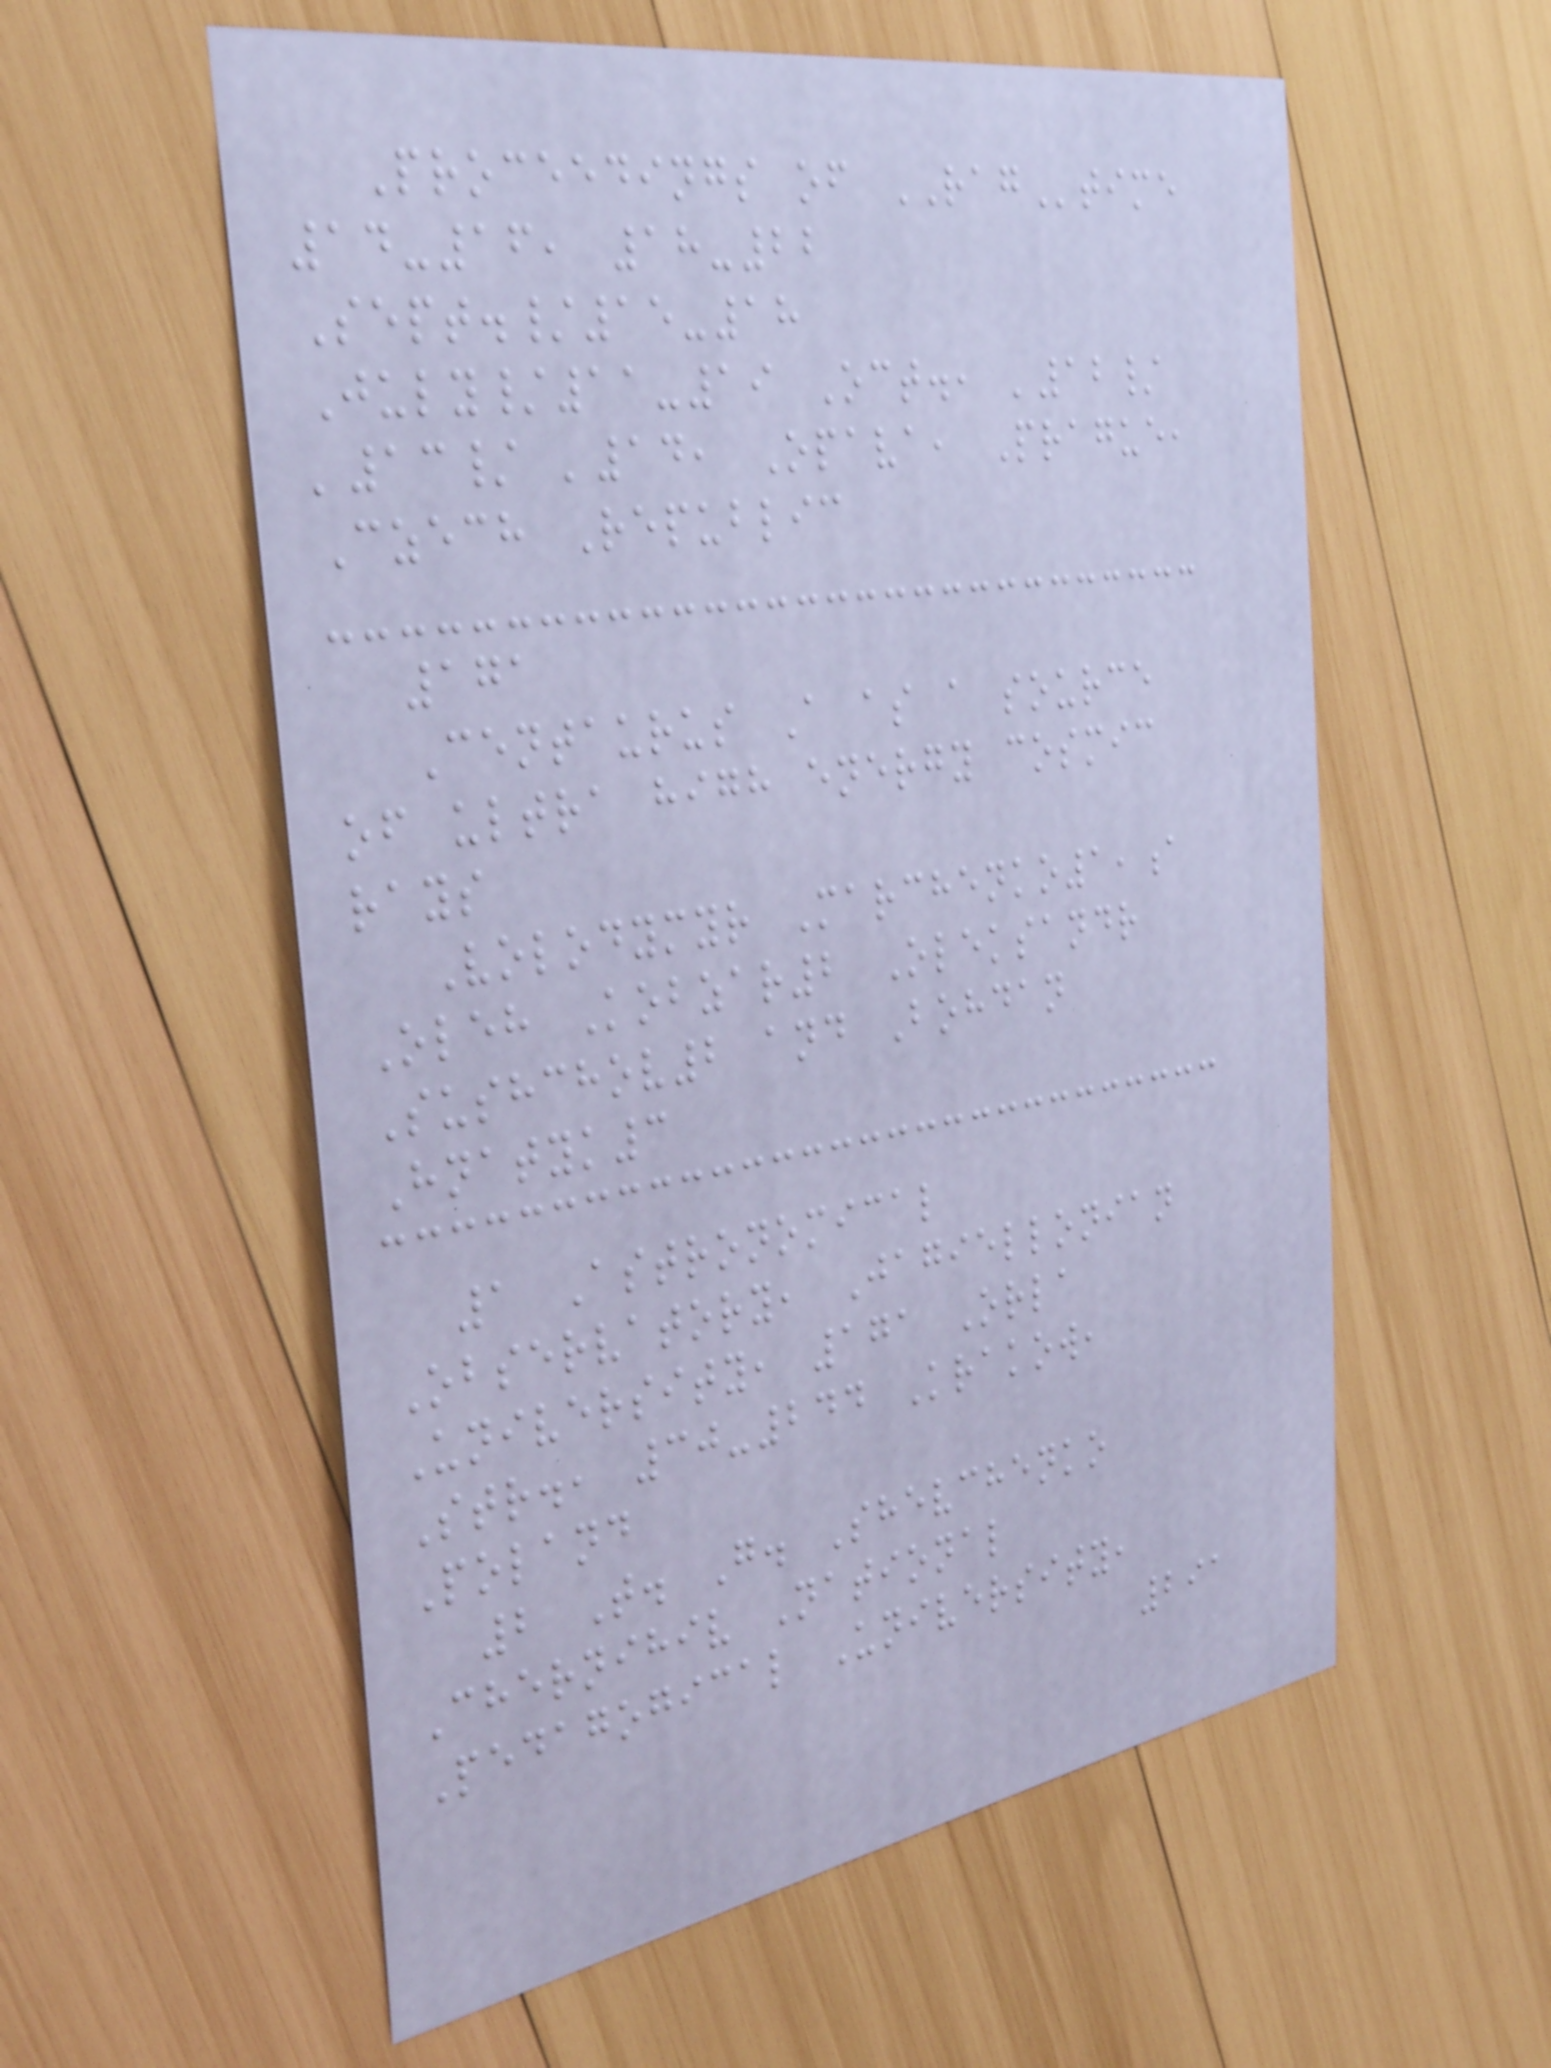Proceedings of RAGtime
14-16, 18-22
Sept./15-18
July/11-19 Oct., '12/
'13/ '14, Opava, Prague,
Czech Republic
171
Centaurus A as a source
of ultra high energy cosmic
rays
Volodymyr Marchenko1,a
Oleh Kobzar2 Oleksandr
Sushchov2 and Bohdan
Hnatyk3
1 Astronomical
Observatory, Jagiellonian
University, 171 Orla
Str., 30-244 Krakow,
Poland
2 T. G. Shevchenko
Chernihiv National
Pedagogical University,
291
